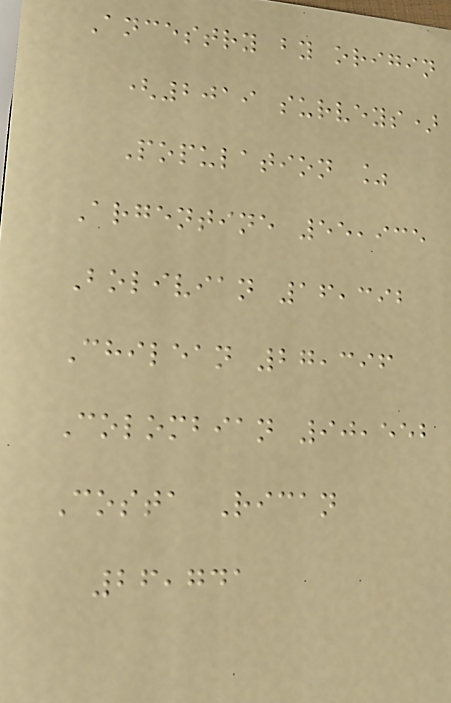Ancestry by origin
(2019 surveys)
Population %
Argentine 55,935
Bolivian 16,392
Chilean 27,396
Colombian 90,552
Costa Rican
26,741
